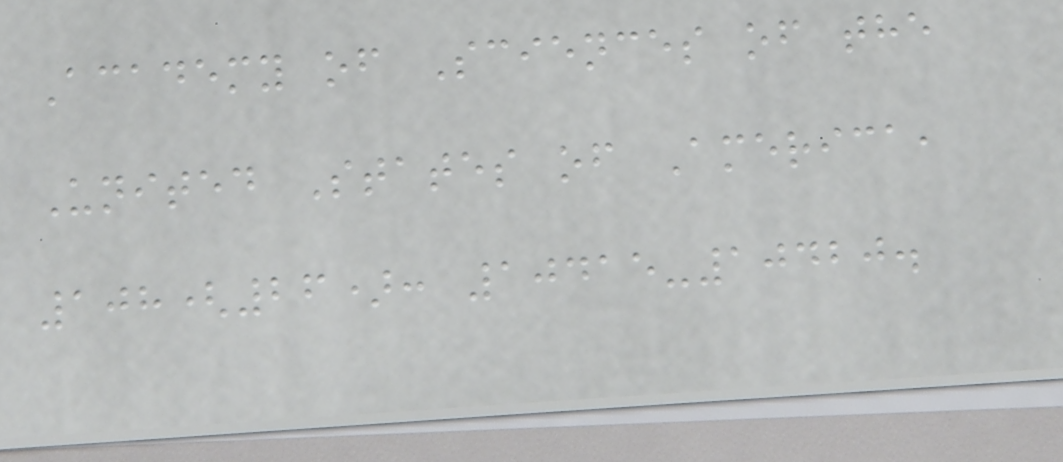Academy of Sciences of the
United States of America,
108(26): 10415-10420.
